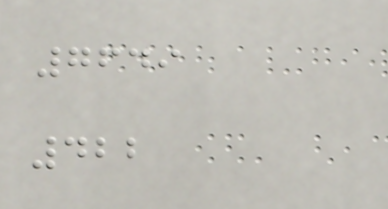7649
422
